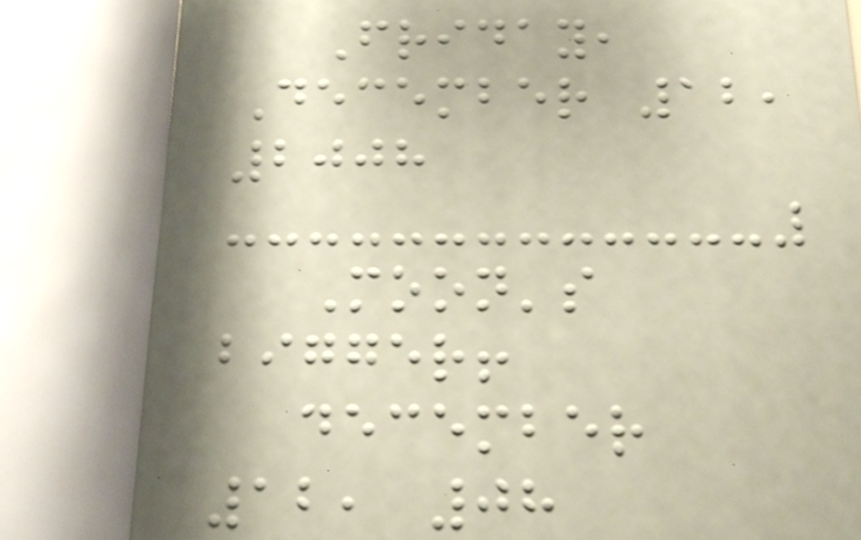Friday,
December 12,
2008
Moon's
bigger!
december
12, 08
